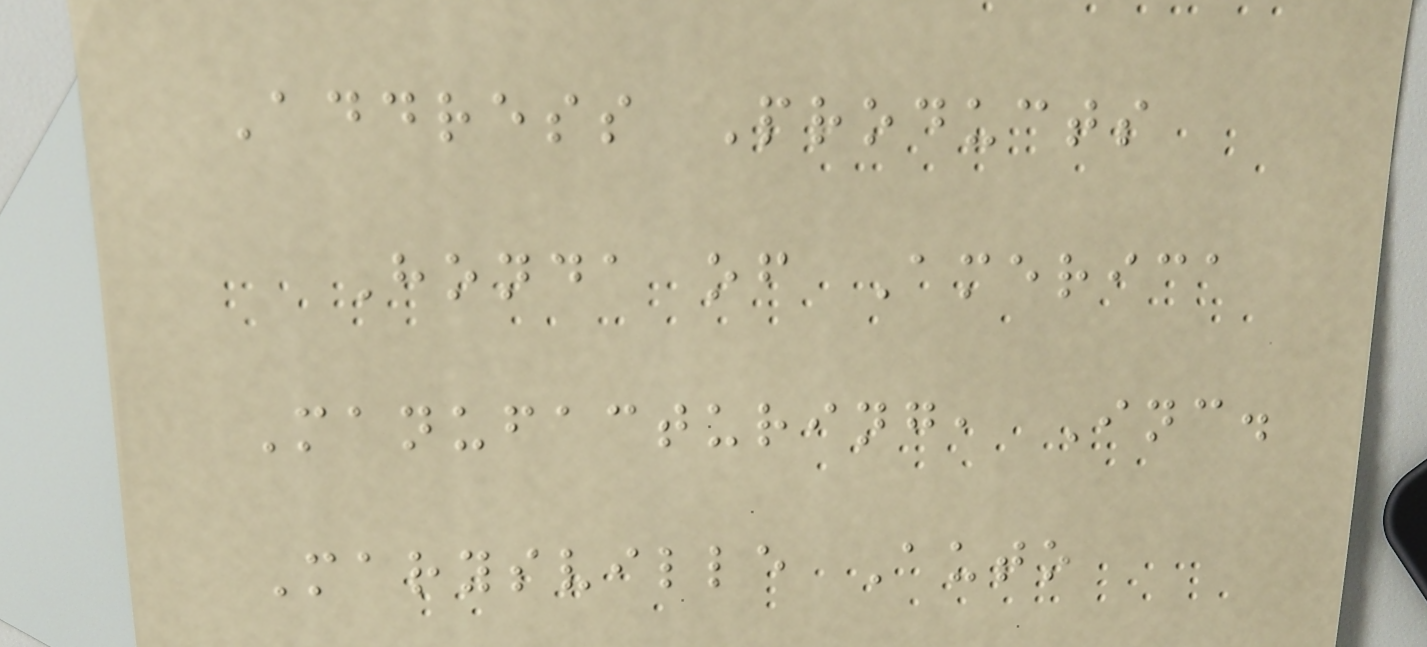Address Products
Honda of America
Manufacturing, Inc.
Marysville Auto
